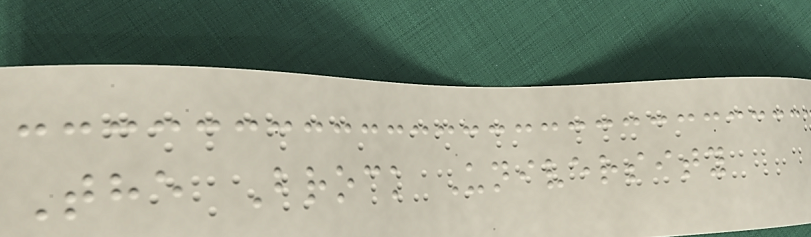The Brock University
